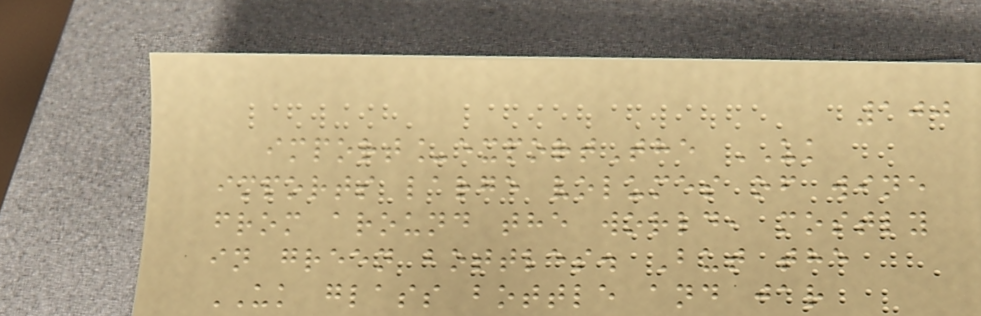100
import_exportThe UK
imports large volumes of wine
from around the world, mostly
in green bottles. But the
UK glass bottle and jar
